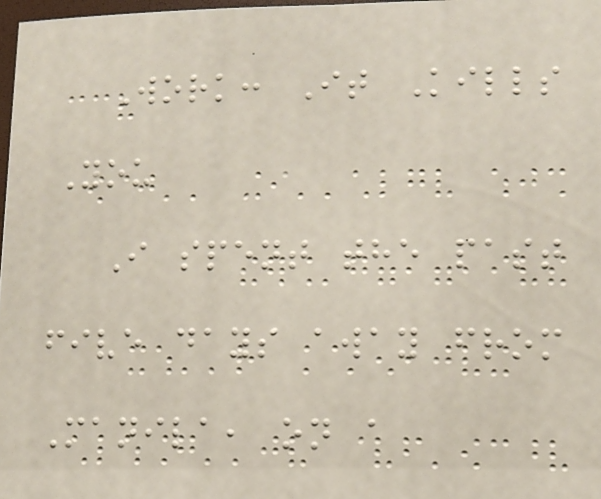Work: It Kills
You
I spent the past
five days away from
Manila, on a
